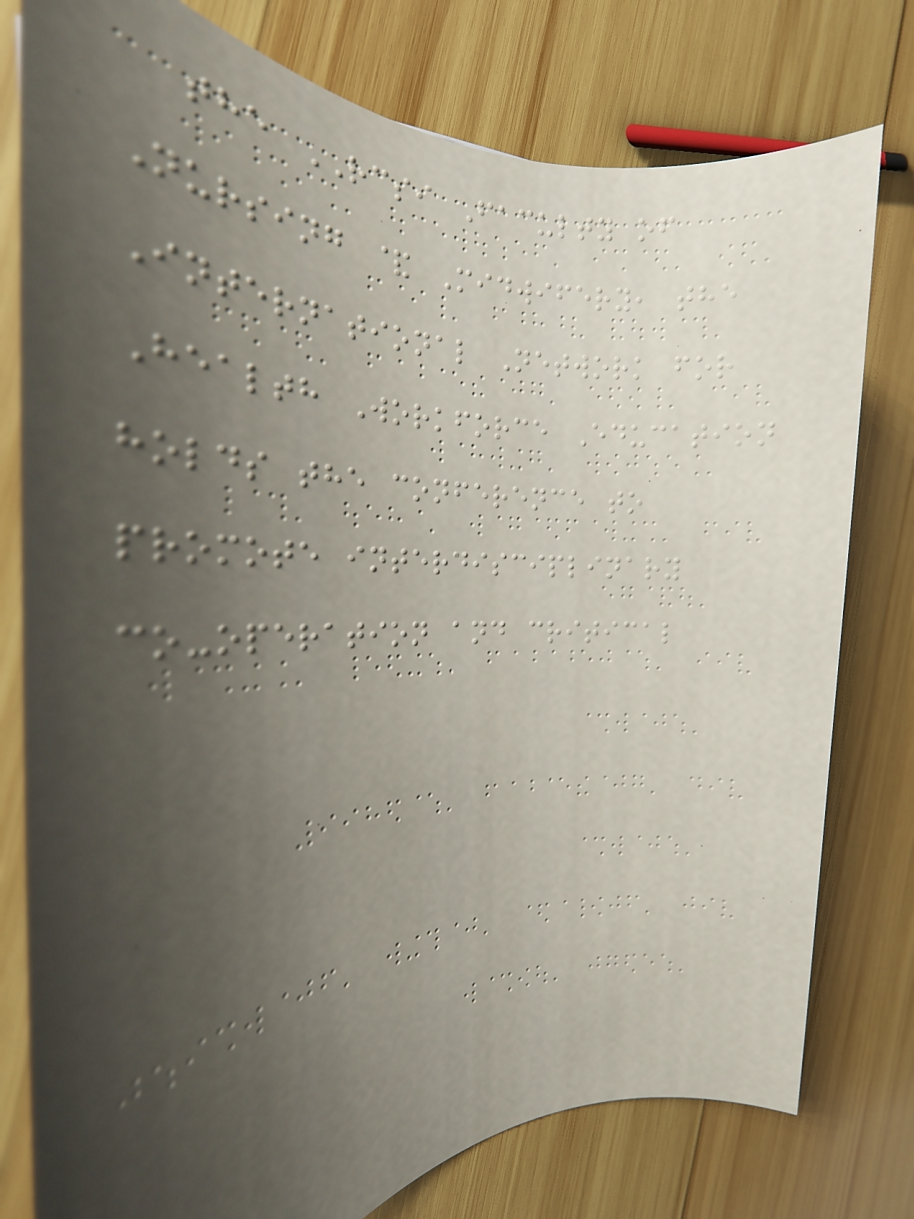the RCSI Faculty of
Nursing & Midwifery, the
International Network for
Health Workforce Education
holds the conference to
promote interdisciplinary
co-operation and critical
